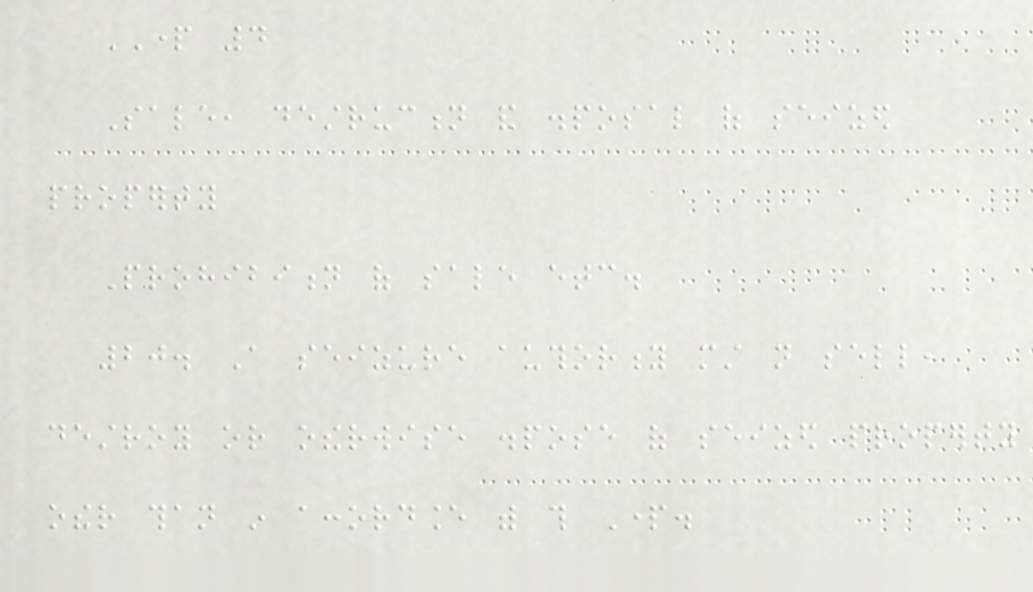PART 4
Sale, destruction and disposal of seized
property
Prohibition of sale etc.
20. A seizure authority must not sell,
destroy or otherwise dispose of seized property
other than in accordance with this Part.
